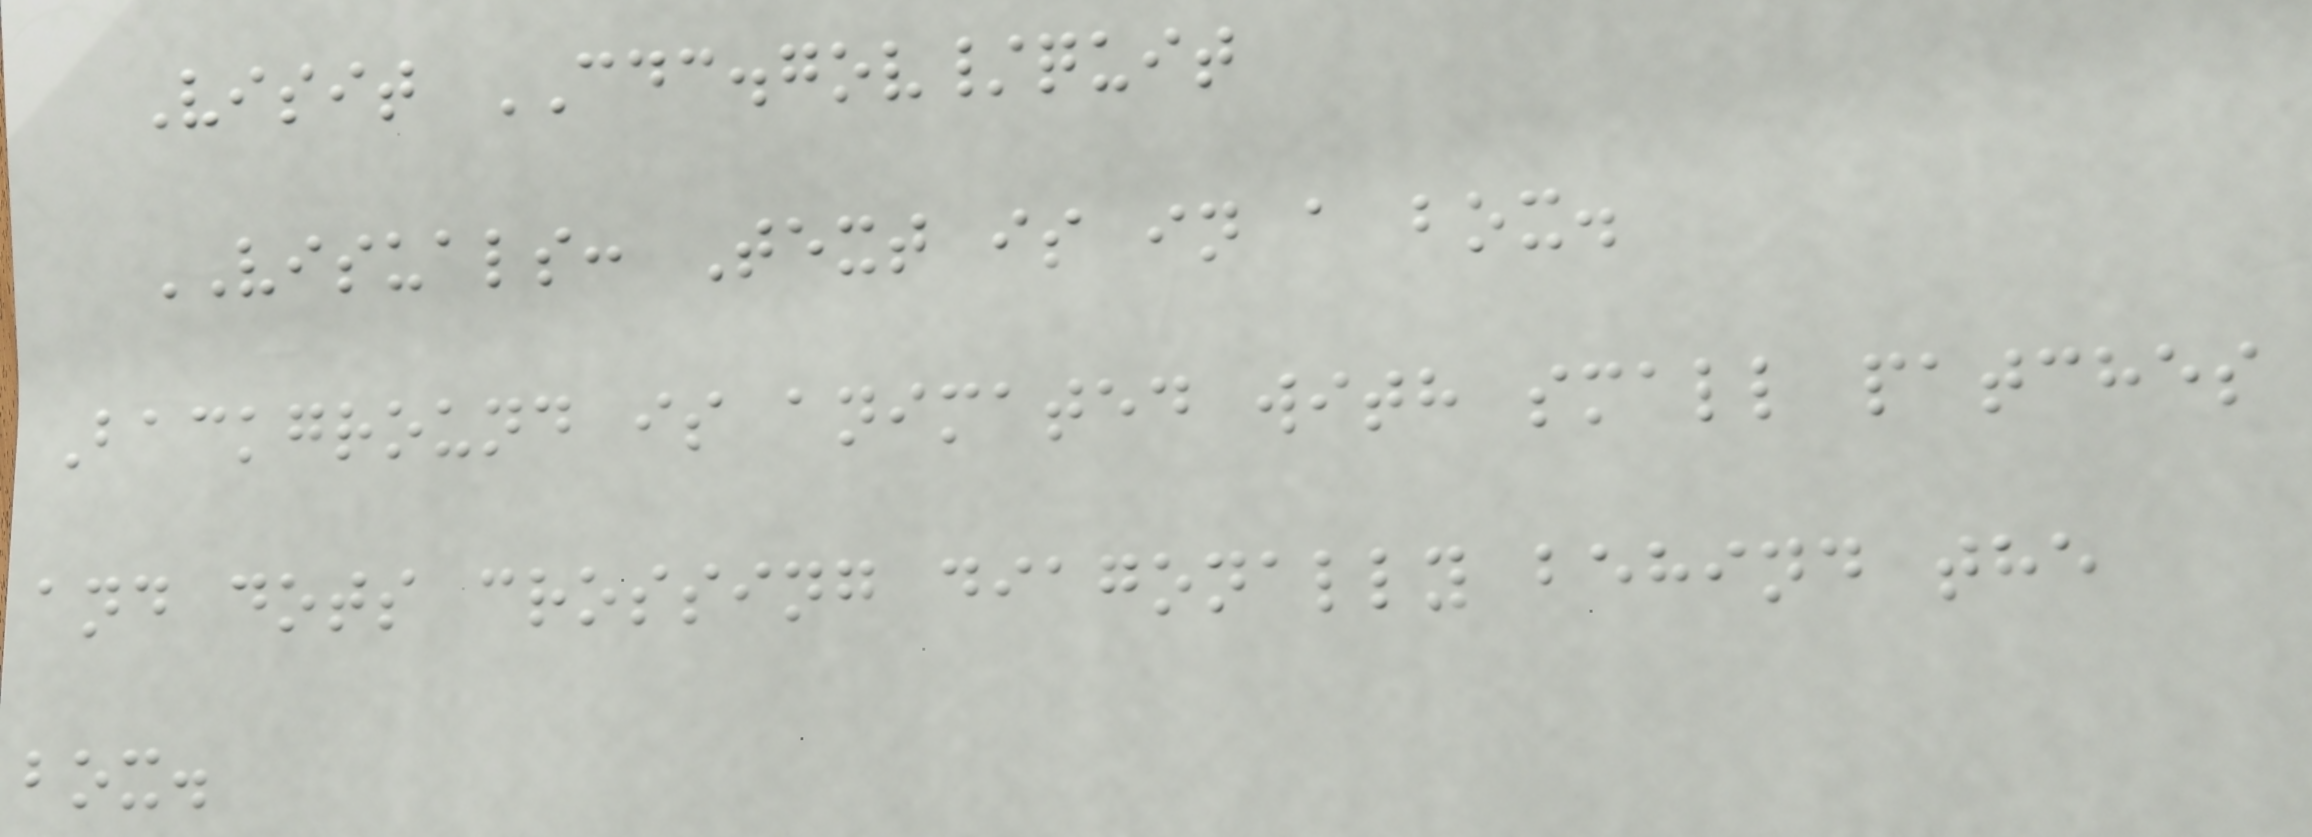Visit CDC.gov/quit
VISUALS: Text is in a box.
Background is animated with small patches
and dots crossing diagonally behind the
box.
